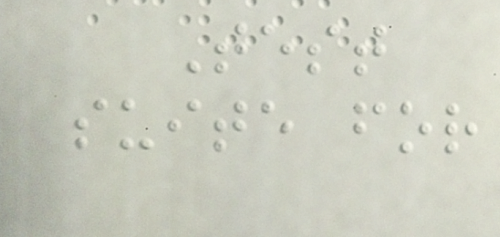Test
suite for
